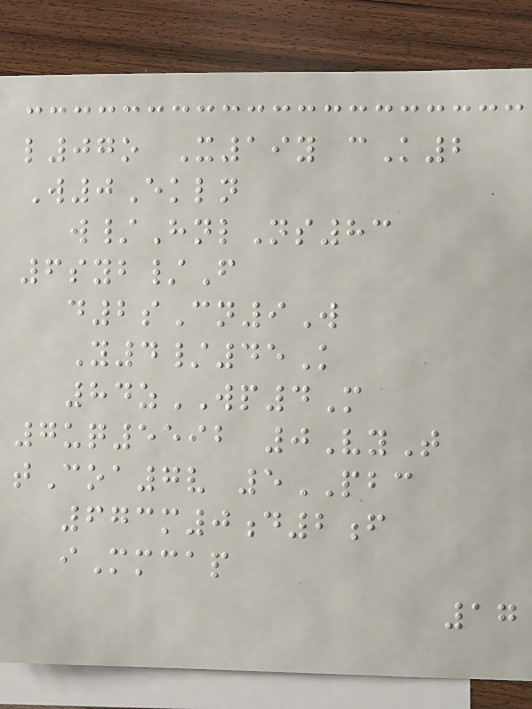l07o X19y cK2
W0Ekln
w/HnlNs83
6syb/F
d2sCn9W
Y4/45K
84zWP4M
7uq5592 0VyT
tCoa7v 5PBC
673m0d2f
iMmcap
17
